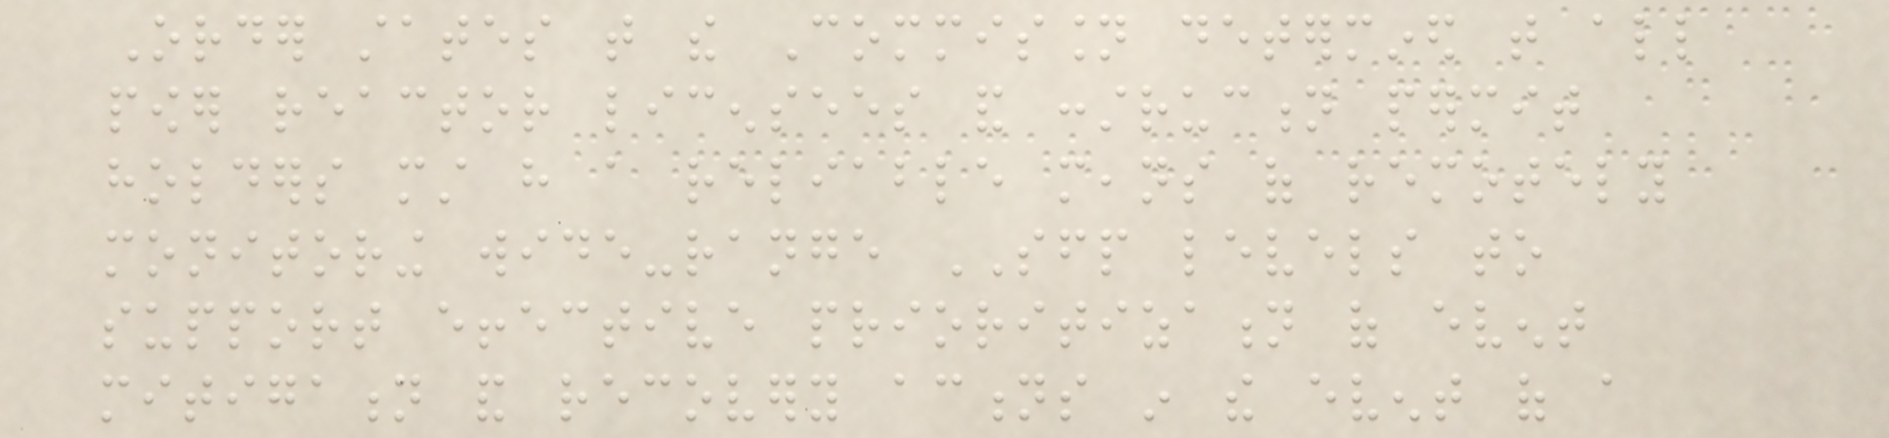Order states that the Commission determined that all
power reactor licensees and construction permit
holders must have a reliable means of remotely
monitoring wide-range SFP levels to
support effective prioritization of event
mitigation and recovery actions in the event of a
